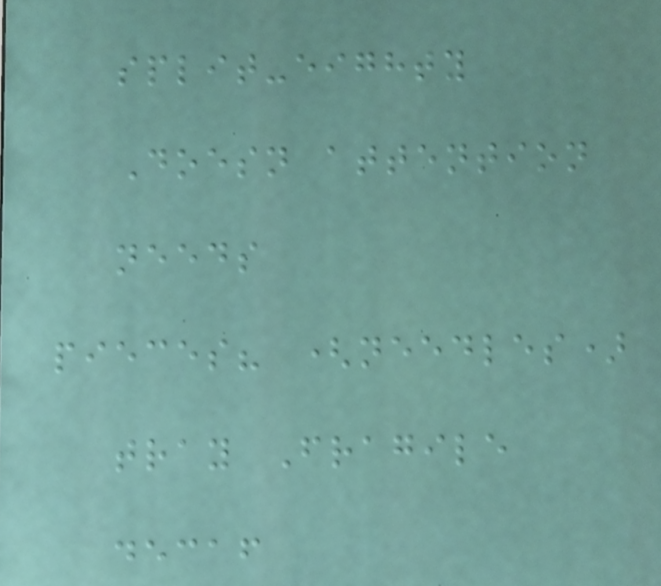split-eighty
Doesn attention
needs
pieces? (needles)
tray Fragile
decaf
